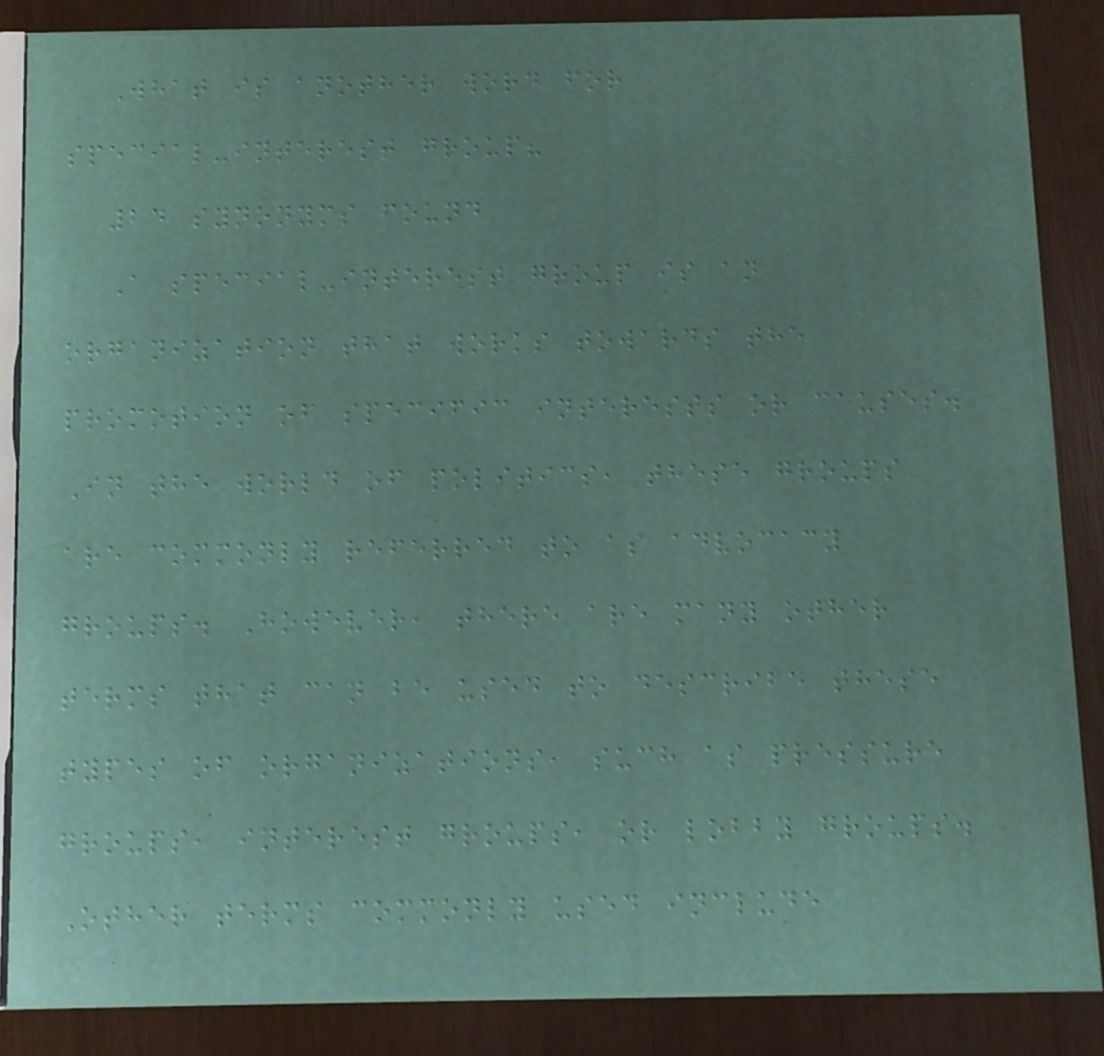What is another word for
special-interest group?
24 synonyms found
A special-interest group is an
organization that works towards the
promotion of specific interests or causes.
In the world of politics, these groups
are commonly referred to as advocacy
groups. However, there are many other
terms that can be used to describe these
types of organizations, such as pressure
groups, interest groups, or lobby groups.
Other terms commonly used include
